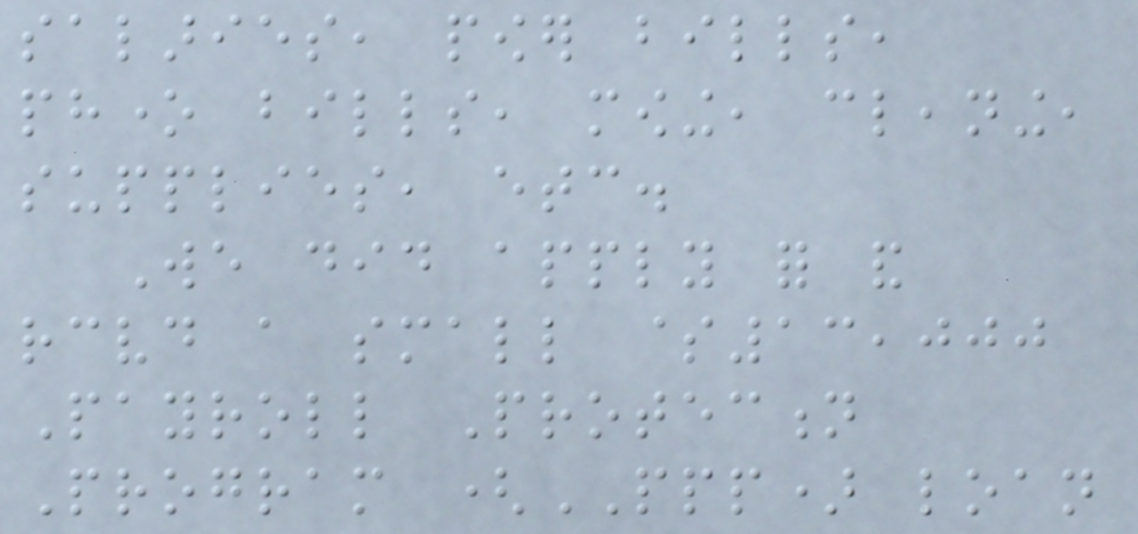salaries, power bills,
phone bills, mowing, cleaning,
supplies, etc.
We did apply for and
received a small $13,000
Payroll Protection
Program (PPP) loan
